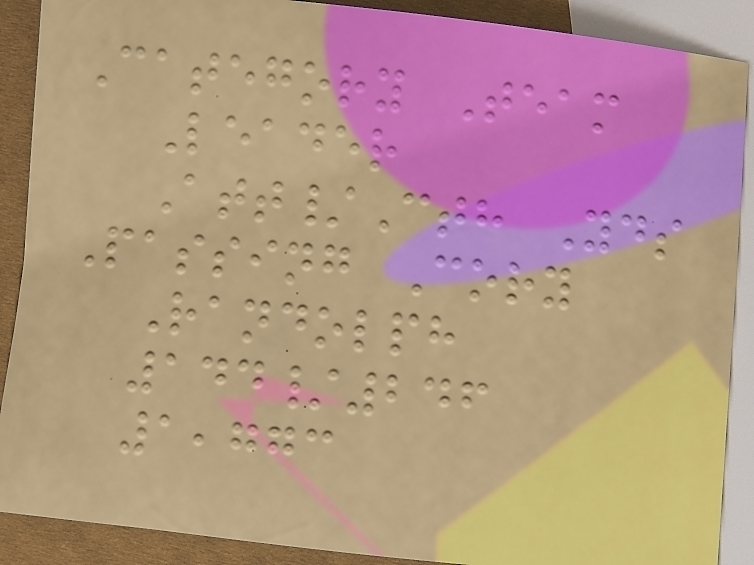Category Team
Leader
Att/Cth Yds
Passing Cory
Randolph
144/246
1,773
